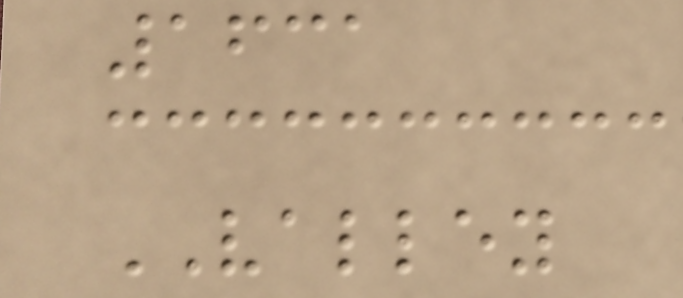1631
VALLEY
